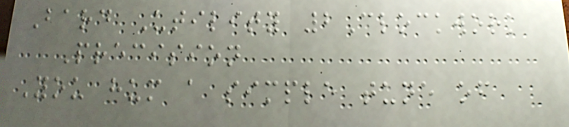Bard Utility 2Clockwork
Precision
You hum a simple tune of
